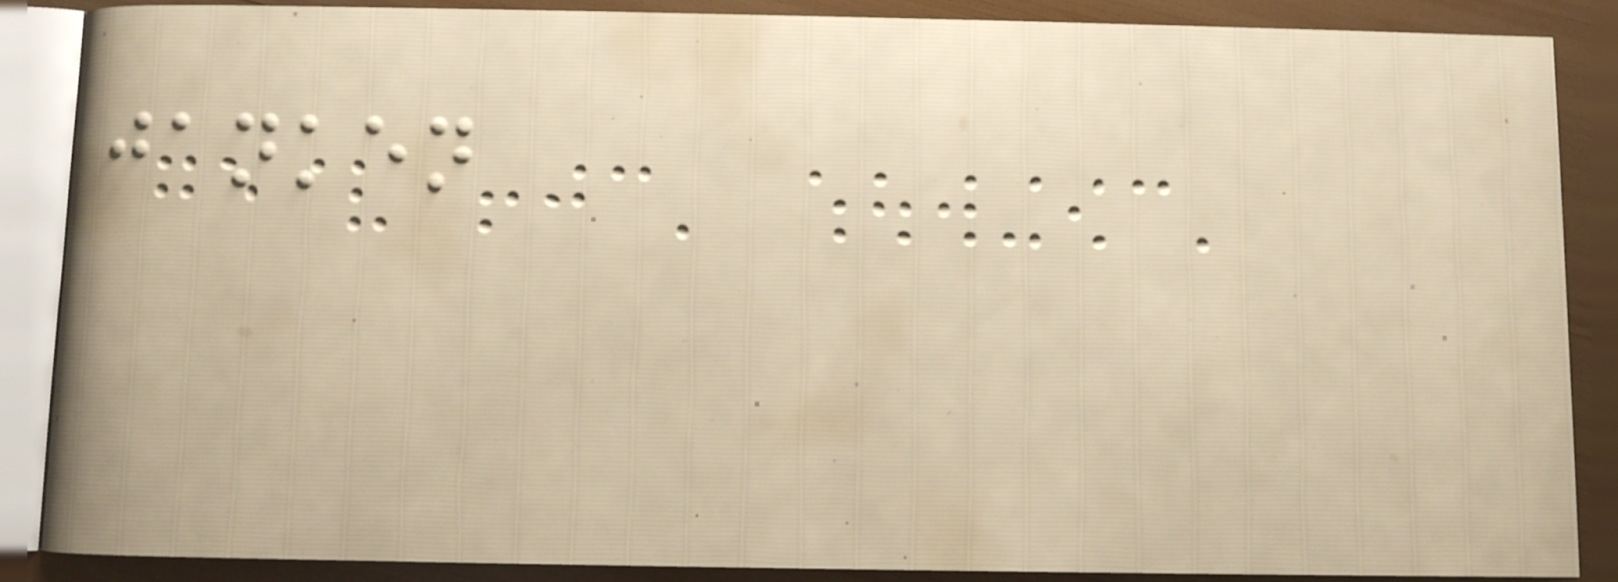janken
